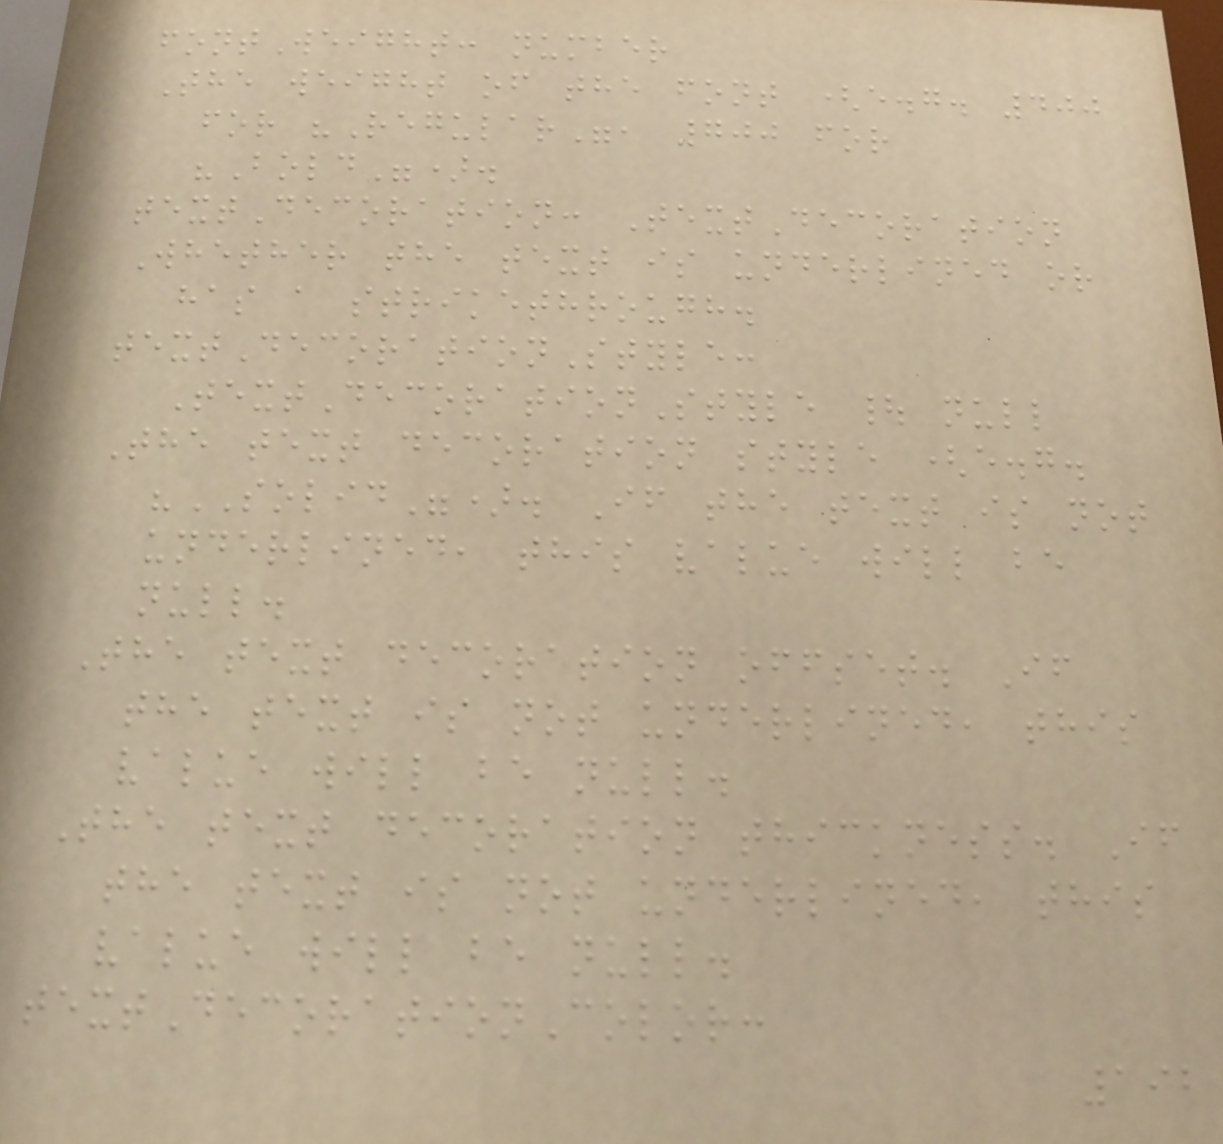fontWeight: number
The weight of the font (e.g. 400
for "Regular", 700 for
"Bold").
textDecoration: TextDecoration
Whether the text is underlined or
has a strikethrough.
textDecorationStyle:
TextDecorationStyle | null
The text decoration style (e.g.
"SOLID"). If the text is not
underlined, this value will be
null.
The text decoration offset. If
the text is not underlined, this
value will be null.
The text decoration thickness. If
the text is not underlined, this
value will be null.
textDecorationColor:
192
